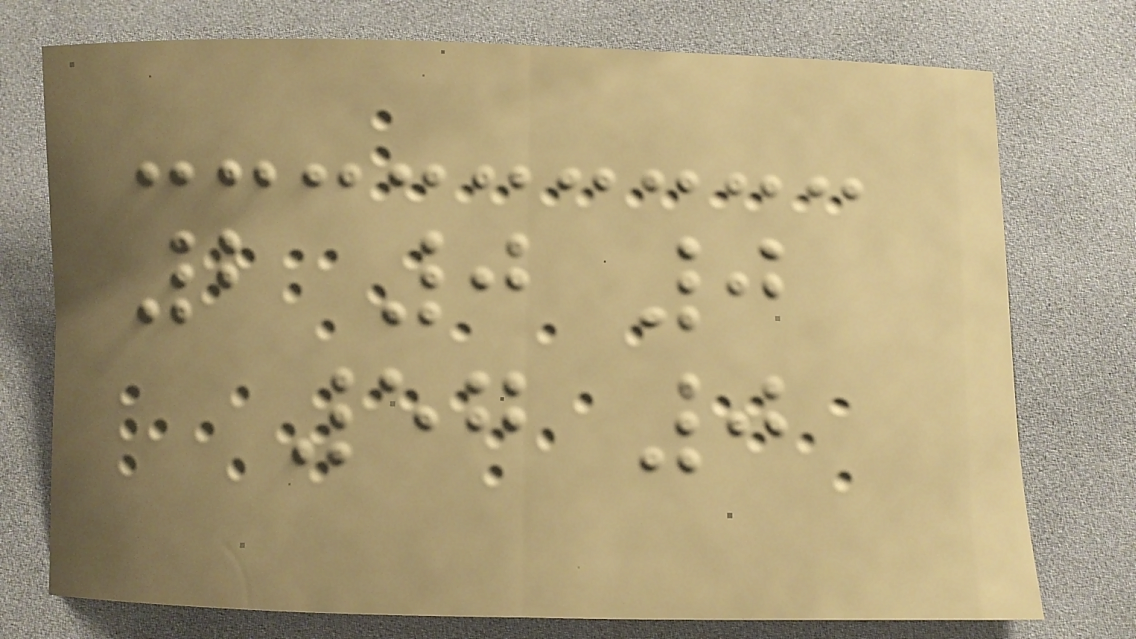2 0 0
57 0
